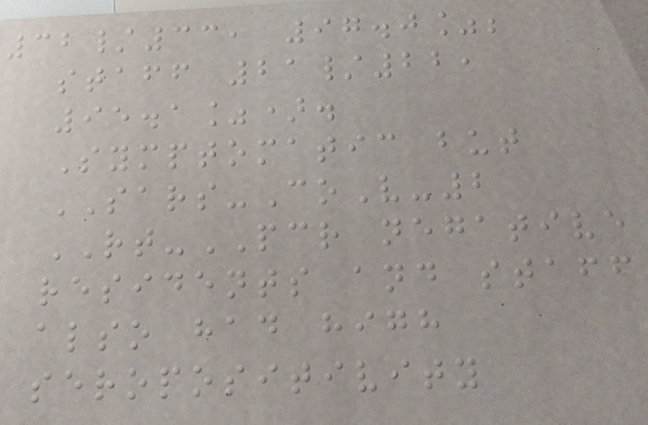32/33, 97.0%;
staff 21/22,
95.1%).
Symptomatic but
SARS-CoV-2
RT-PCR negative
residents and staff
also had high
seropositivity
